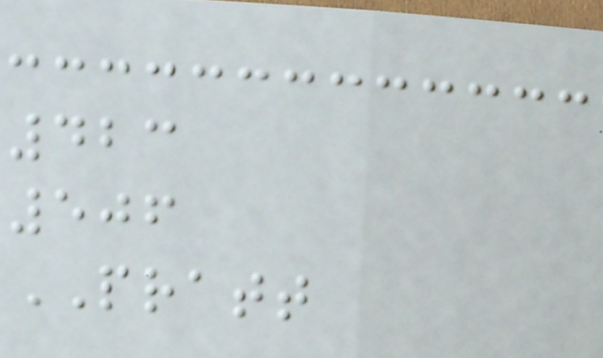423
506
PRATT
